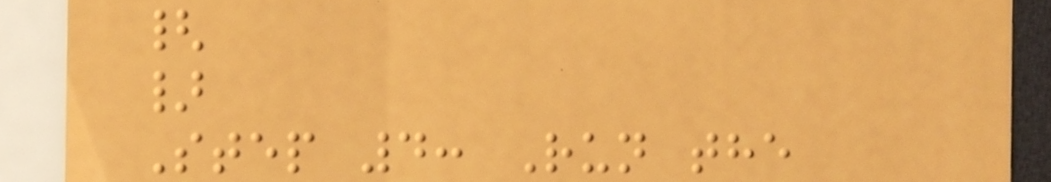{
}
Step 4: Run the
